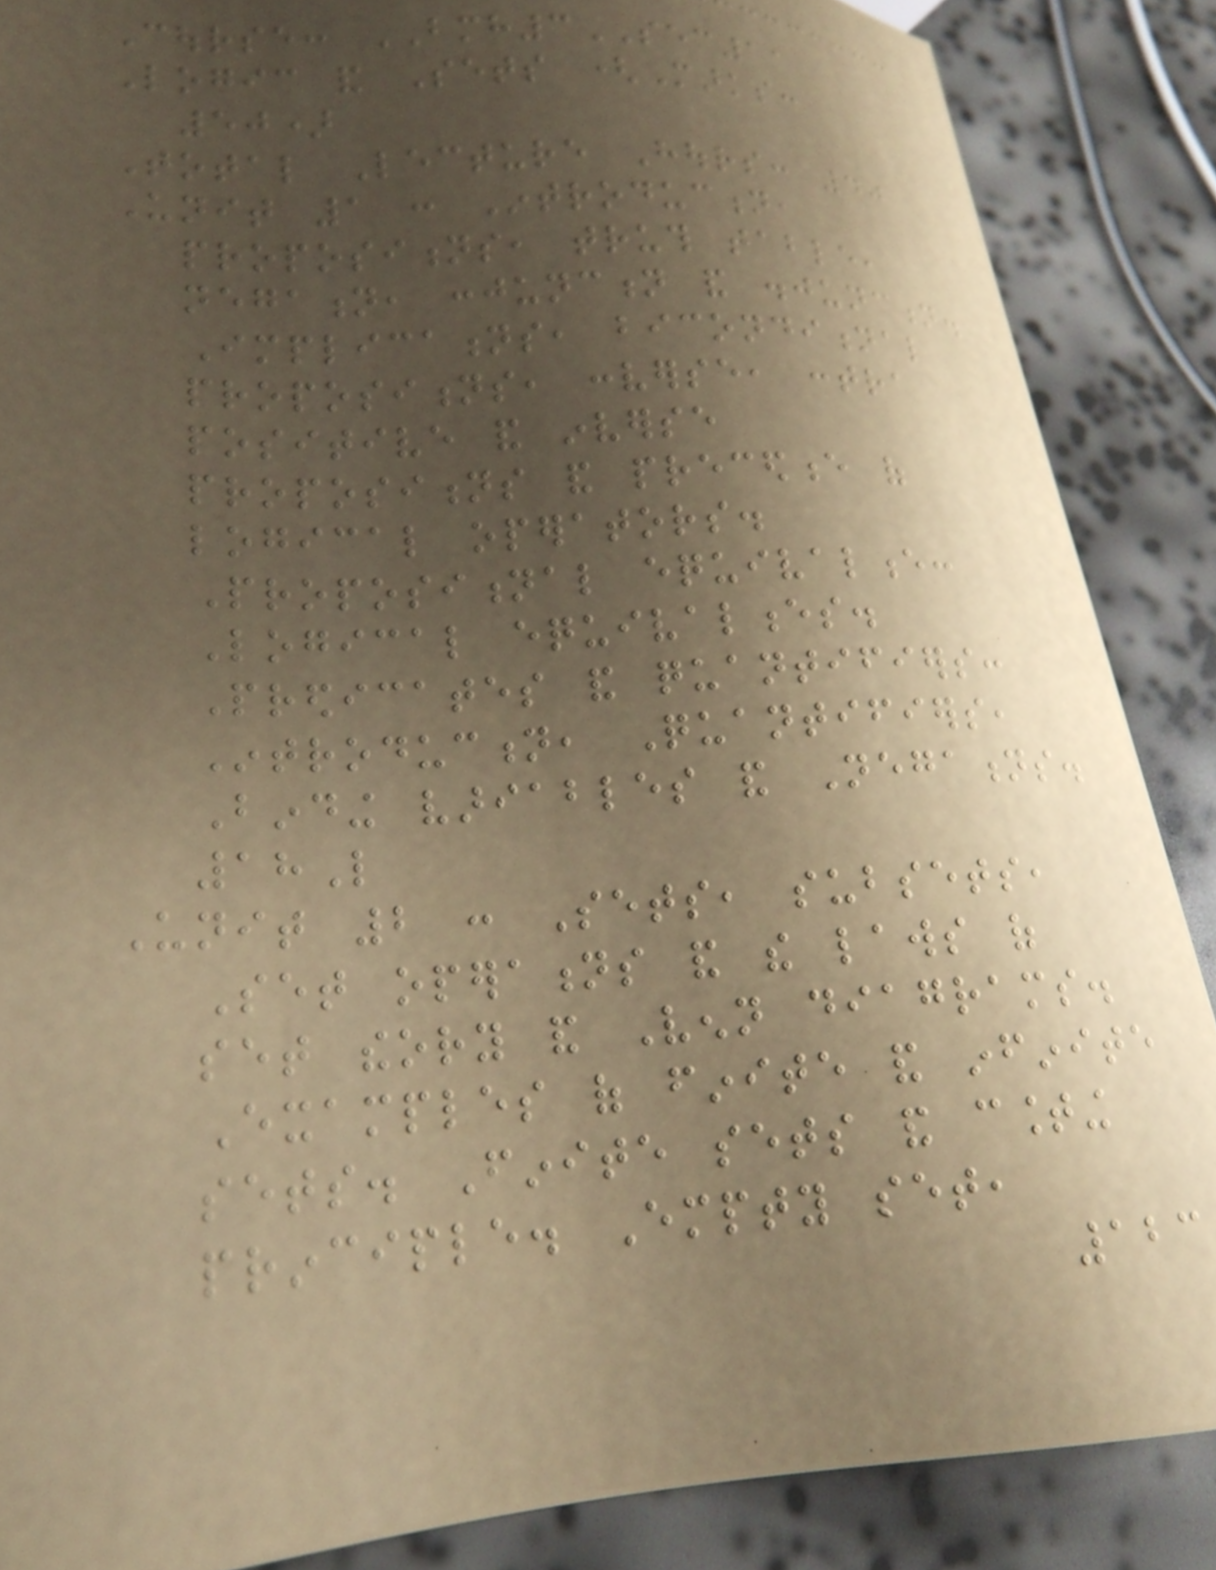Course: BMH3SEC11
Logic and Sets (Marks:
50)
Total Lecture Hours: 40
Unit 1 : Introduction,
propositions, truth table,
negation, conjunction and disjunction.
Implications, biconditional
propositions, converse, contra
positive and inverse
propositions and precedence of
logical operators.
Propositional equivalence:
Logical equivalences.
Predicates and quantifiers:
Introduction, Quantifiers,
Binding variables and Negations.
18L
Unit 2 : Sets, subsets,
Set operations and the laws of
set theory and Venn diagrams.
Examples of finite and infinite
sets. Finite sets and counting
principle. Empty set,
123
